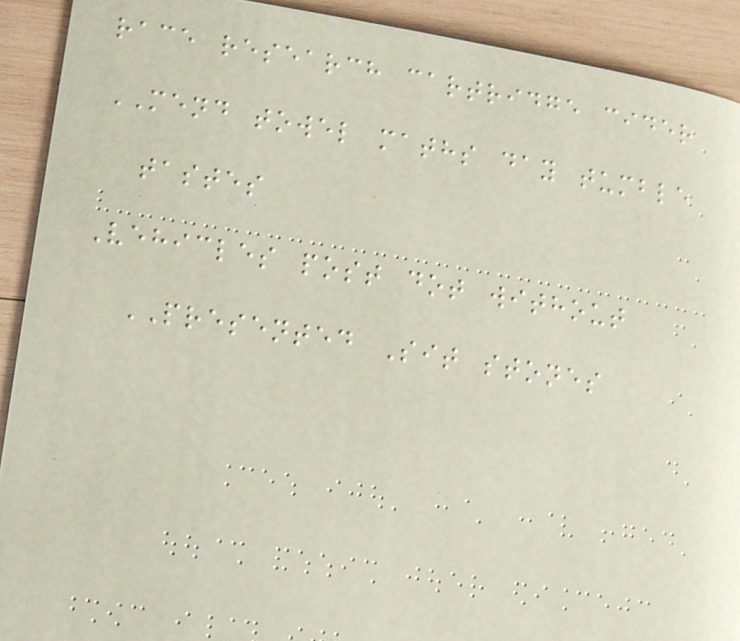race research cartridge cider
MEND towel maths day tumble
tastes
Vehicles post dot without
PRESENTED Sit stones
